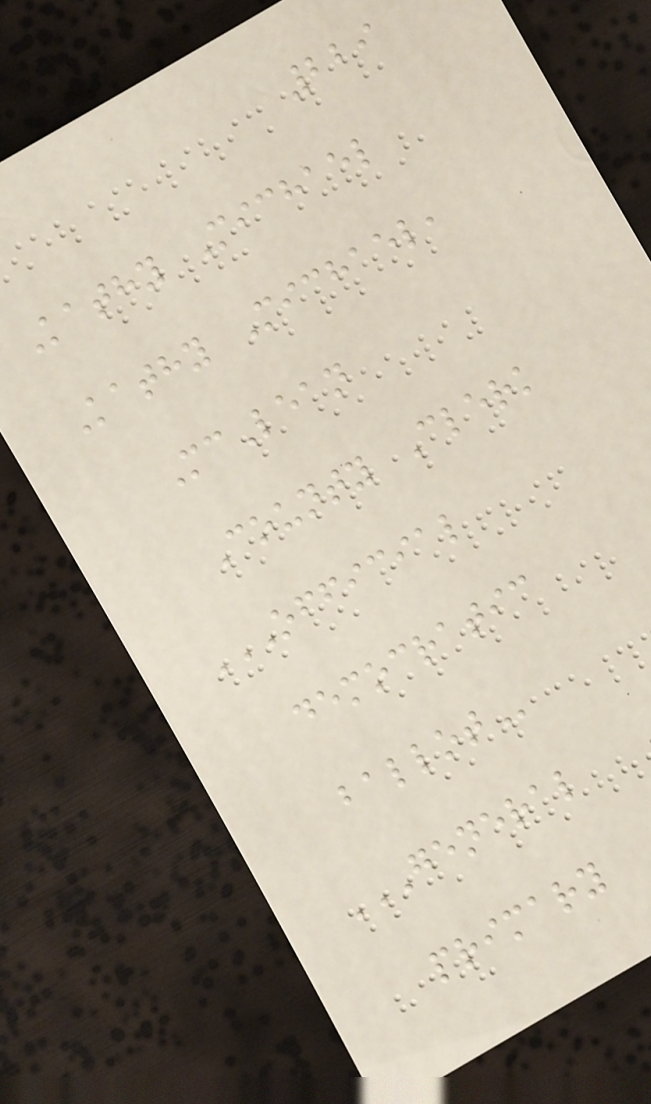229
Kathy Michael
Kathy Michael,
McLean
County Clerk
OFFICIAL
DEMOCRATIC
BALLOT
GENERAL
PRIMARY
